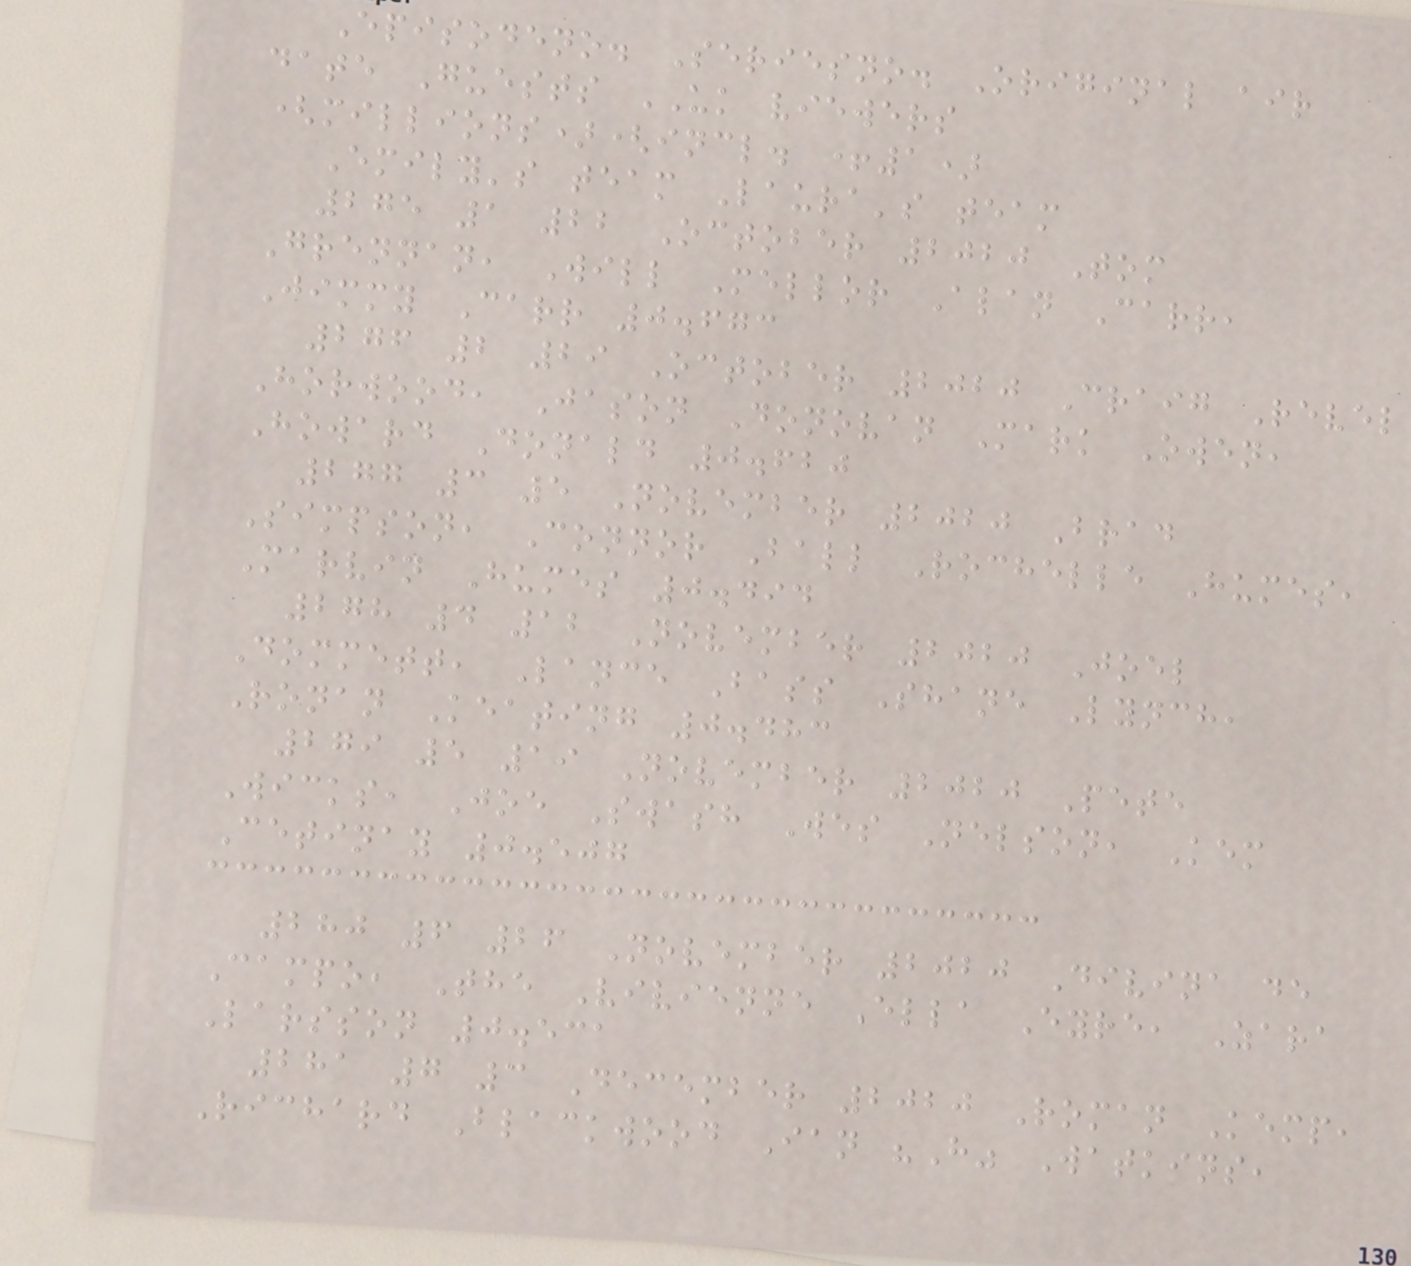Episodeno. Seriesno. Original air
date Guests UK viewers
(millions)(incl. +1)
Emily's team Laura's team
275 1 22 October 2020 Tom
Grennan, Will Mellor Alan Carr,
Jimmy Carr 0.673
276 2 29 October 2020 Craig Revel
Horwood, Jason Donovan Mark Owen,
Howard Donald 0.620
277 3 5 November 2020 Brad
Simpson, Connor Ball Rochelle Humes,
Marvin Humes 0.494
278 4 12 November 2020 Joel
Dommett, Lance Bass Shane Lynch,
Ronan Keating 0.483
279 5 19 November 2020 Pete
Wicks, Joe Swash Wes Nelson, Kem
Cetinay 0.507
280 6 26 November 2020 Divina de
Campo, The Vivienne Ella Eyre, Zara
Larsson 0.531
281 7 3 December 2020 Roman Kemp,
Richard Blackwood Ian "H" Watkins,
